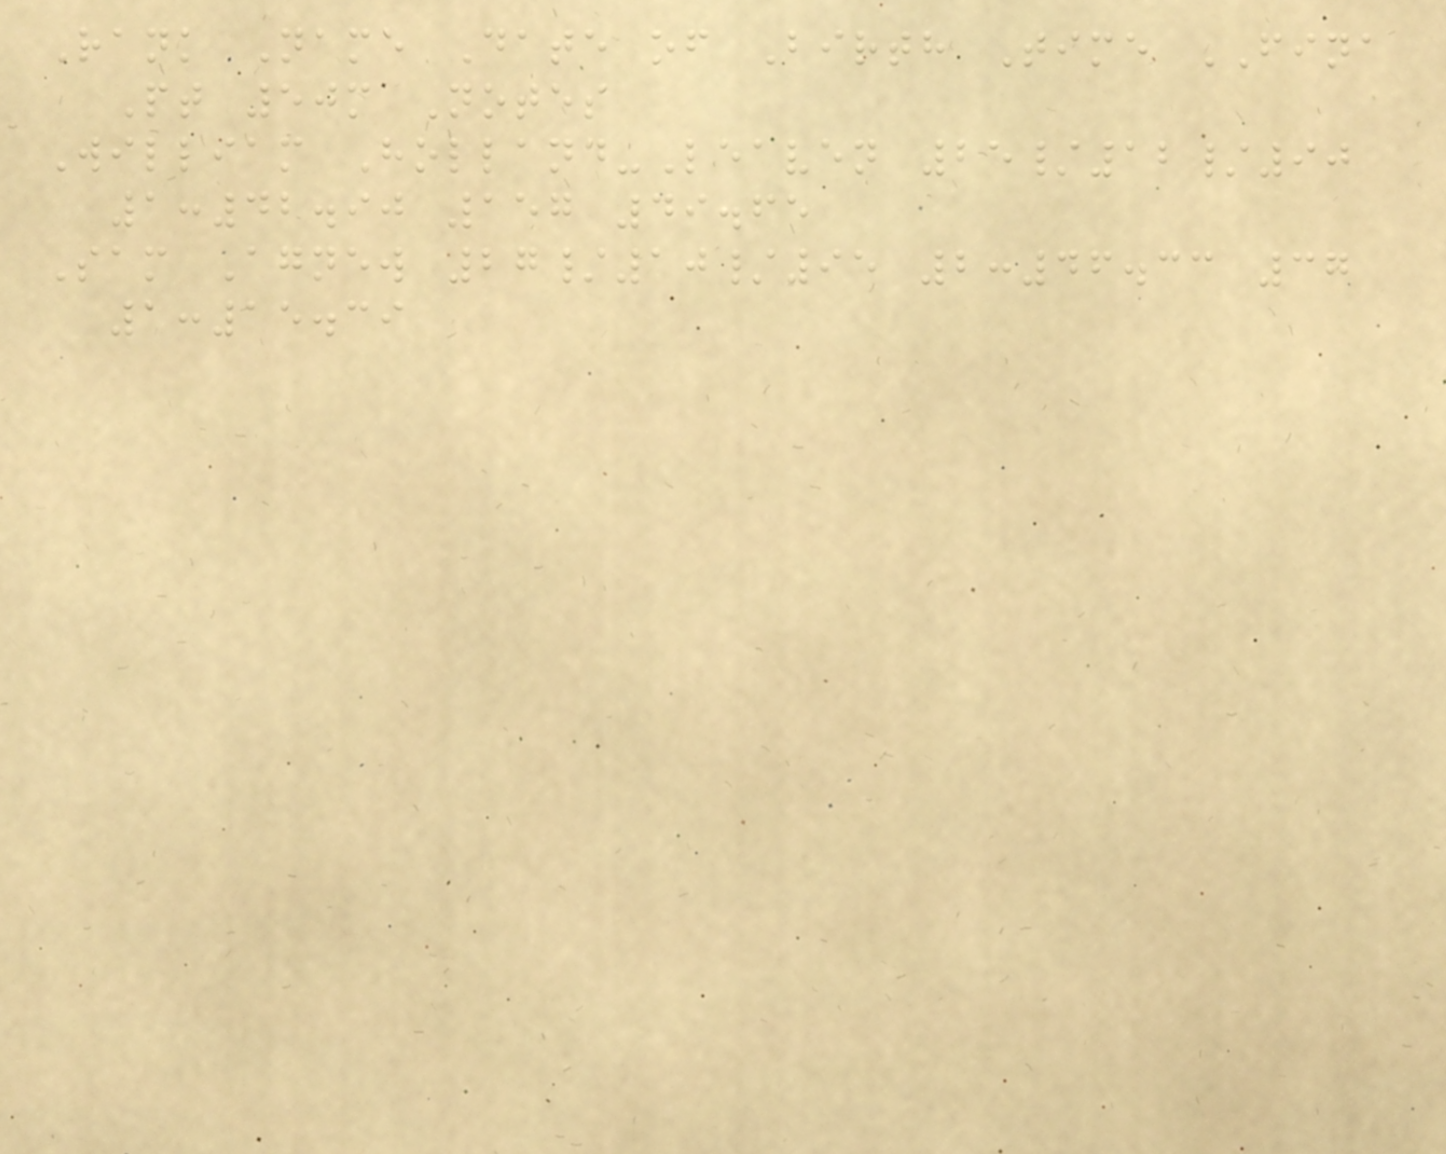Rank Name Date of Birth Time FINA
Pt 50m Notes
William Holland-Leaven 25/12/90
1:42.90 157 49.65
Sam Agnew 27/10/95 2:46.33 37
1:15.39
